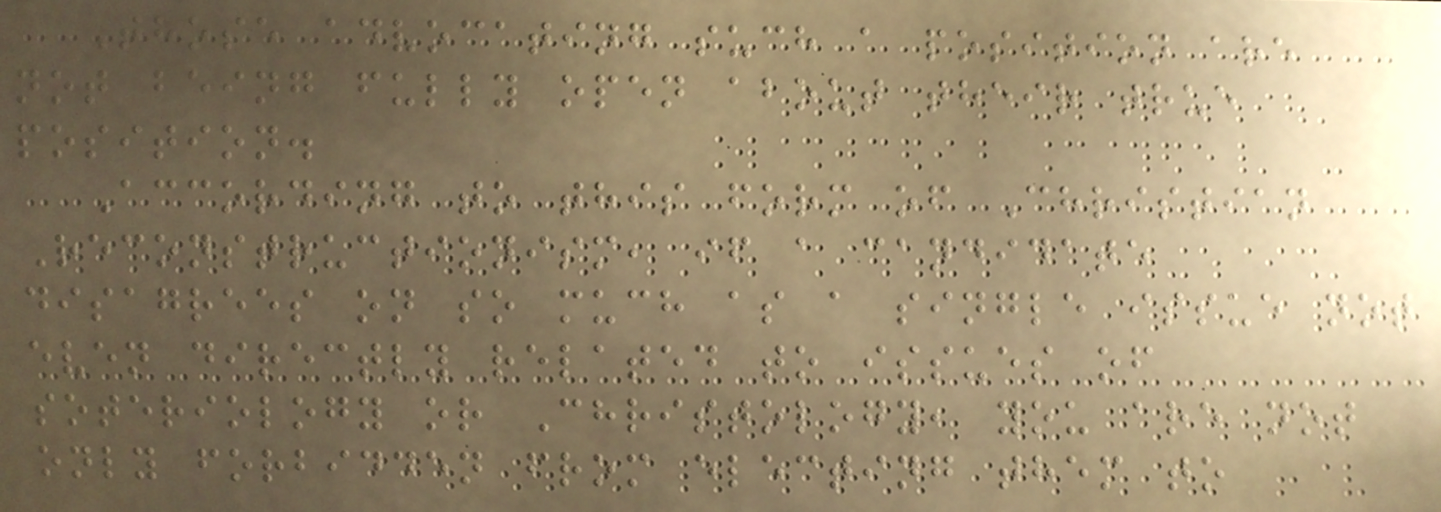Those advocating such a position are
not being fully open about their true
position.
According to this form of Christian
Reconstructionism, if a candidate
disagrees on so much as a single issue not
even directly related to issues of
soteriology or Christology, you are not
only forbidden from electing them to
